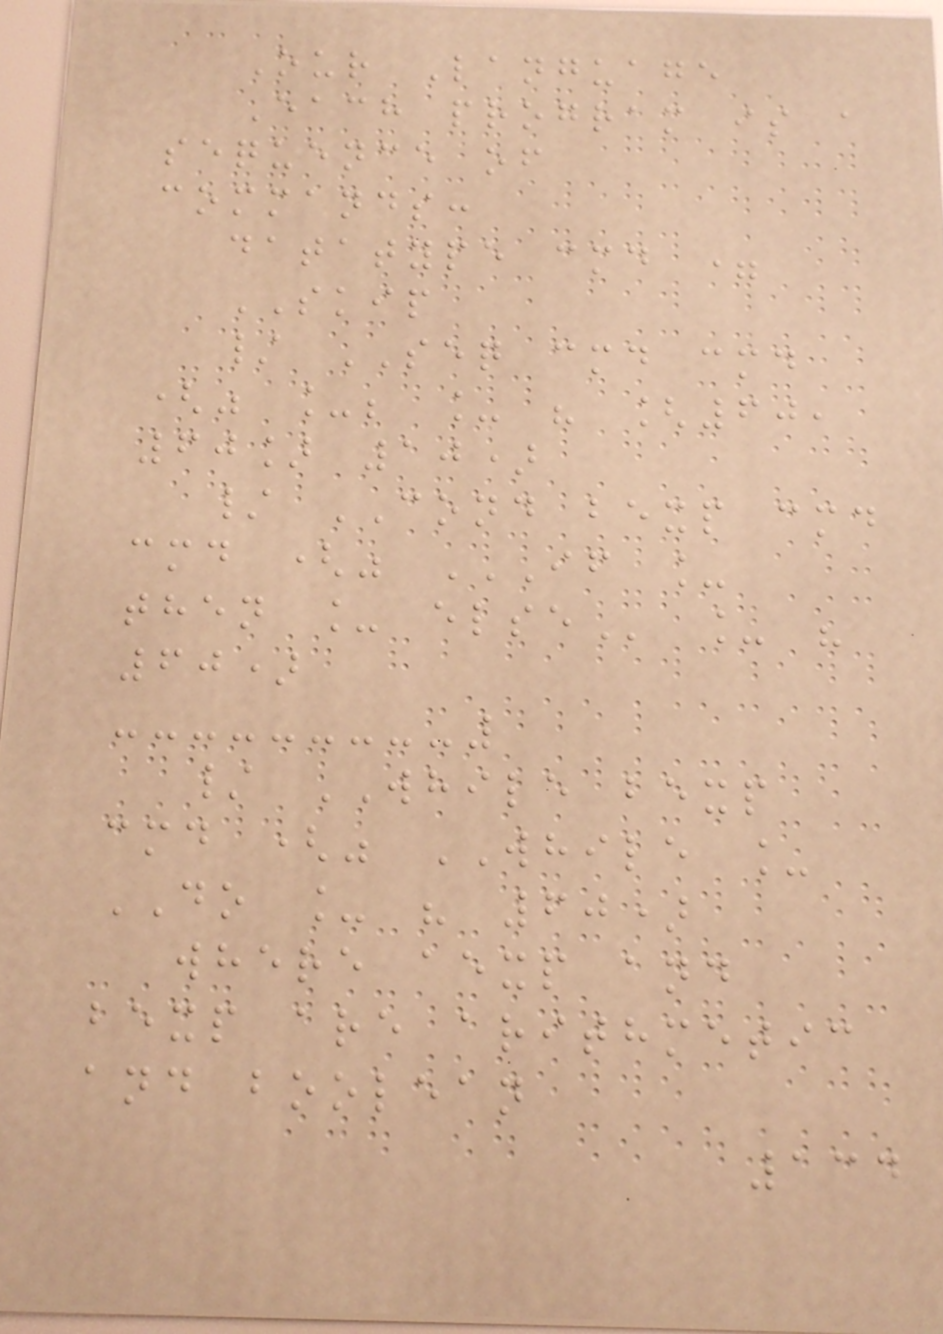Our Language
Each program is a
sequence of
commands:
datatype cmd =
SKIP
/ SEQ cmd cmd
(" _; _ " [60,
60] 10)
/ COND bexp cmd
cmd (" IF _
THEN _ ELSE _ "
60)
/ WHILE bexp
cmd (" WHILE _
DO _ " 60)
where aexp and
bexp are arithmetic
and boolean
134
